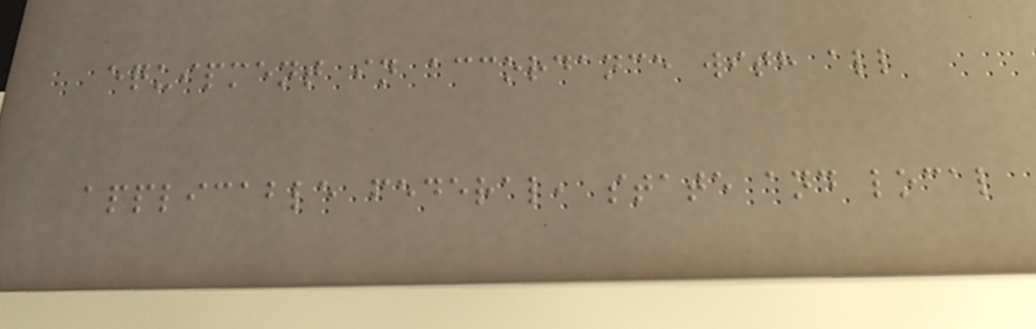equipment in accordance with all
applicable federal, state and local
